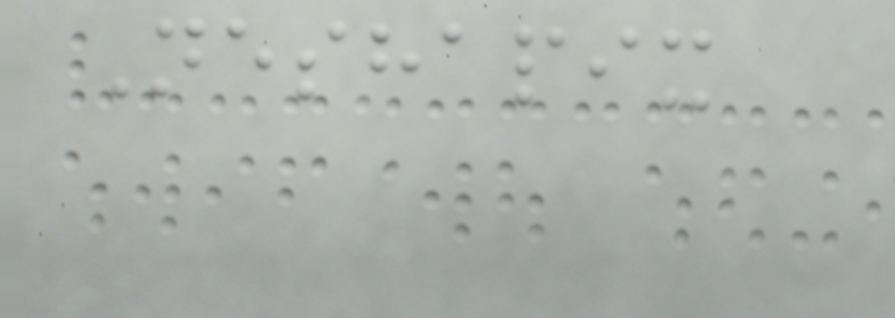Neshapix
